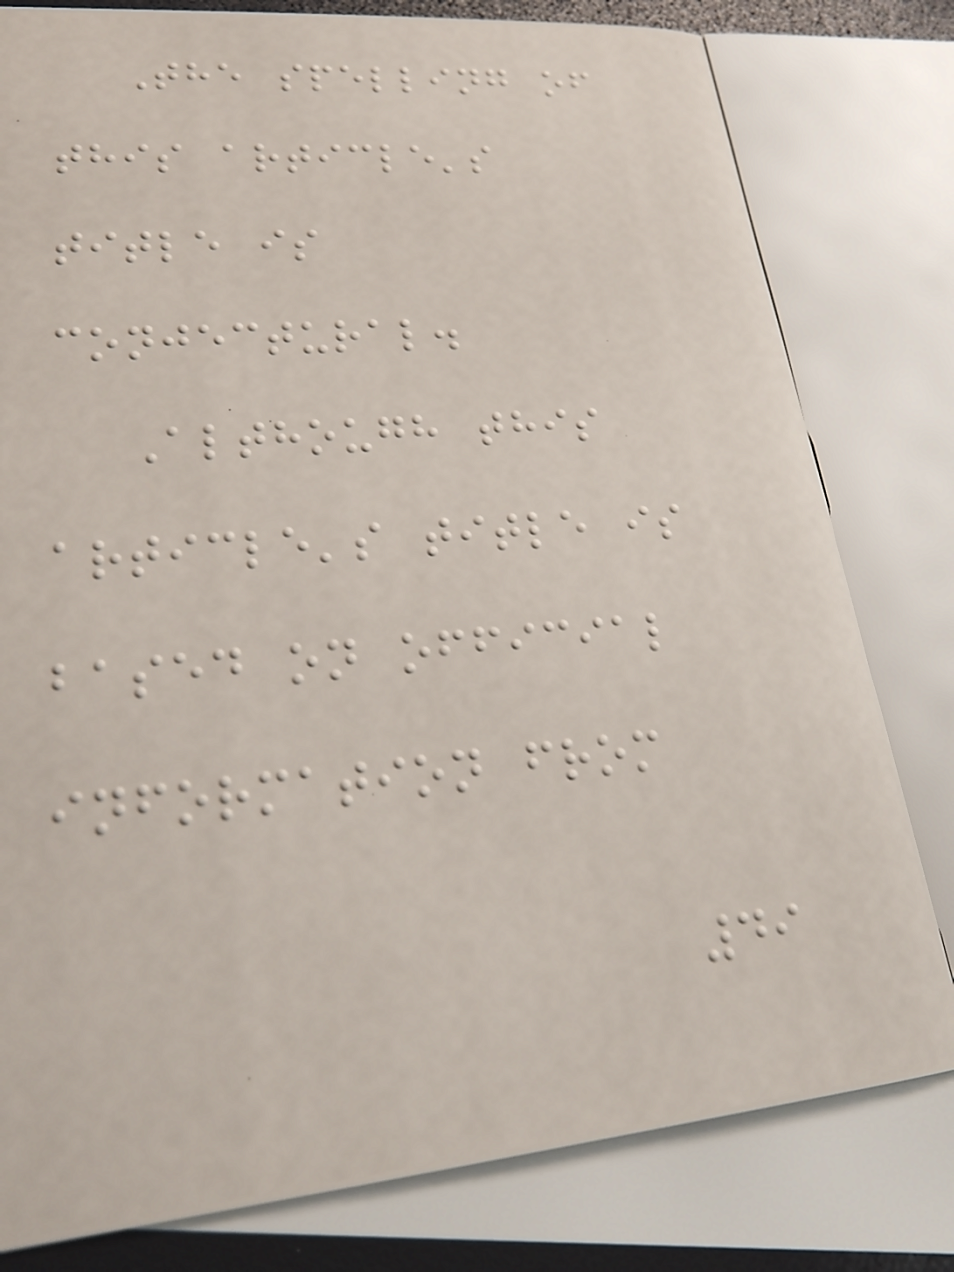The spelling of
this article's
title is
conjectural.
Although this
article's title is
based on official
information from
49
